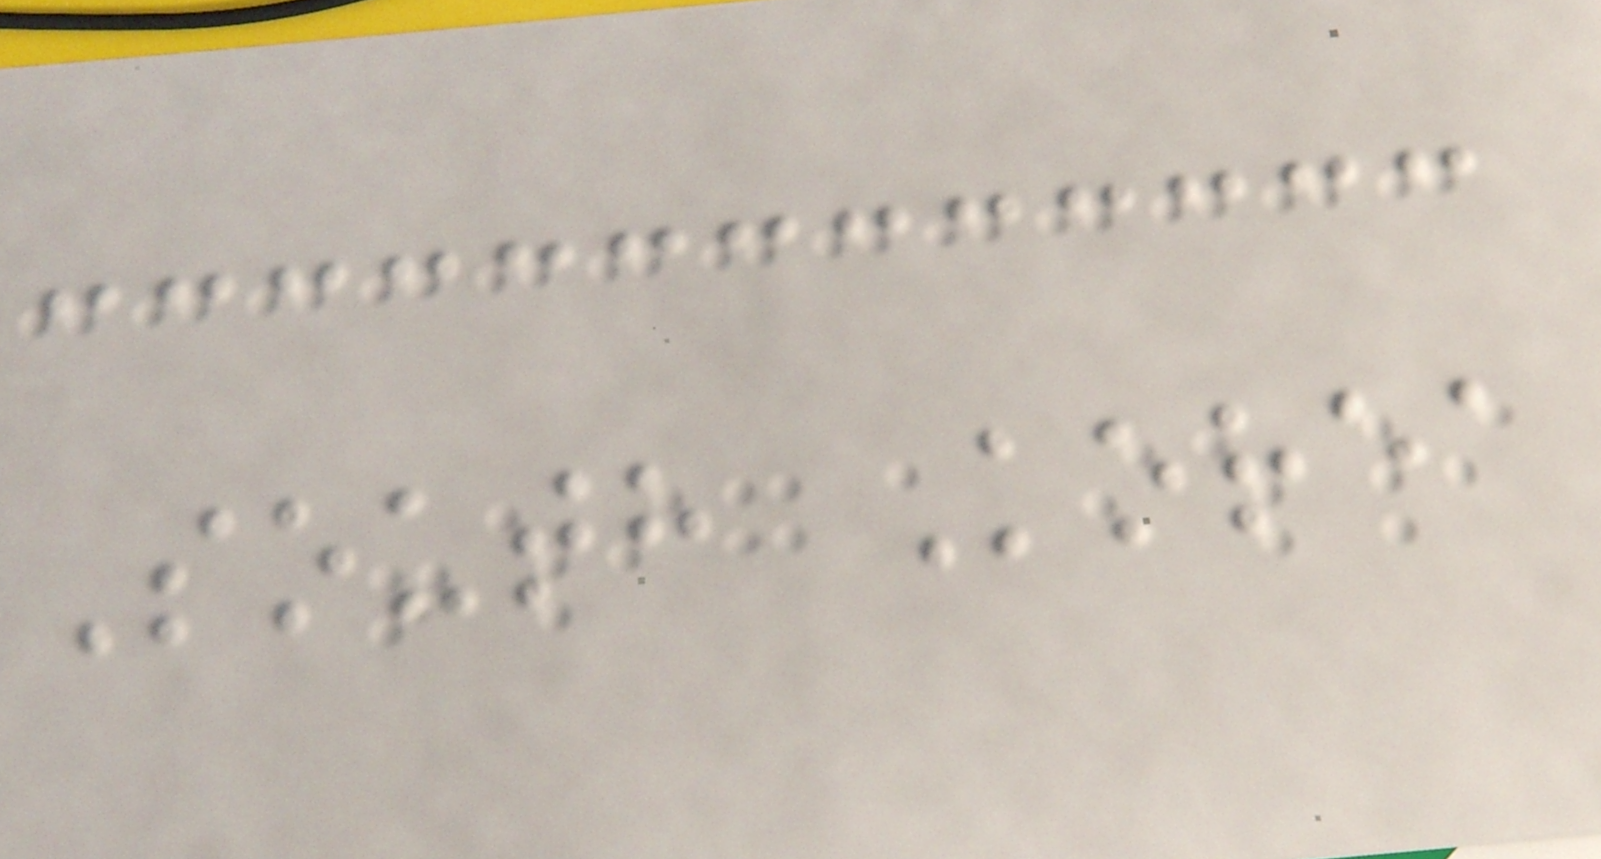South Korea
